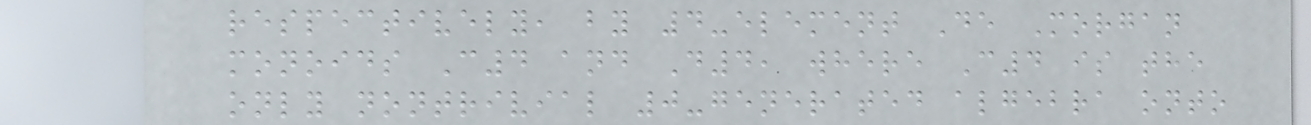respectively, by 4-element De Morgan
monoids C4 and D4, where C4 is the
only nontrivial 0-generated algebra onto
